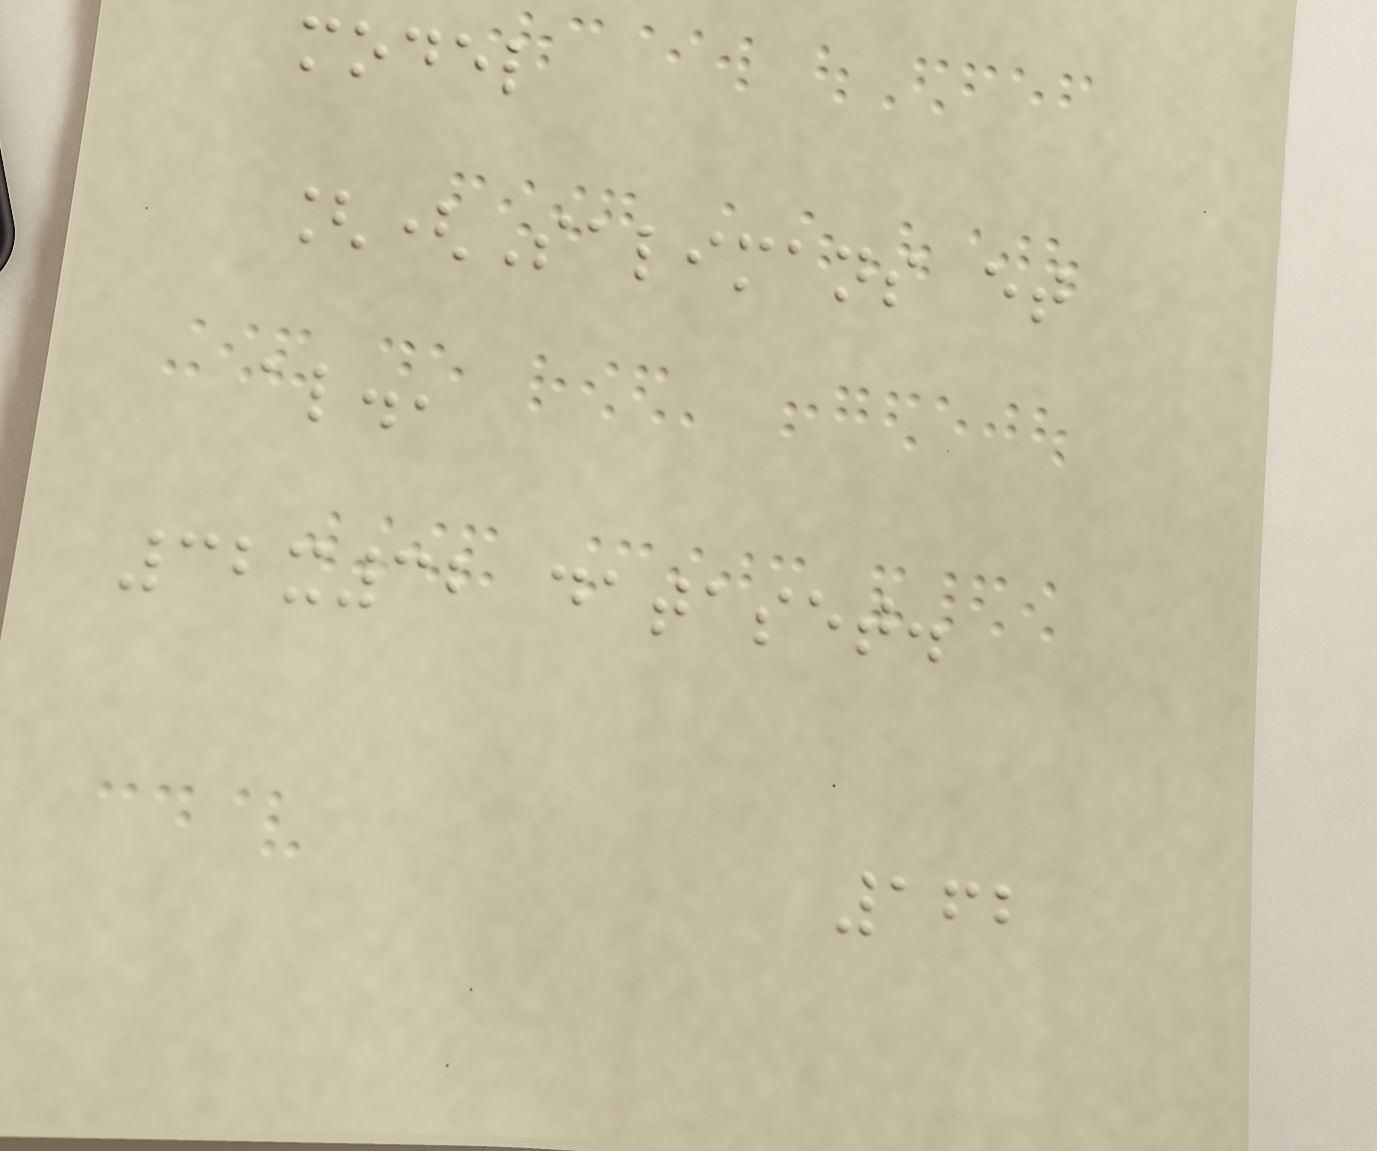model
[(Salimans et
al.,
32x32 dataset.
162
